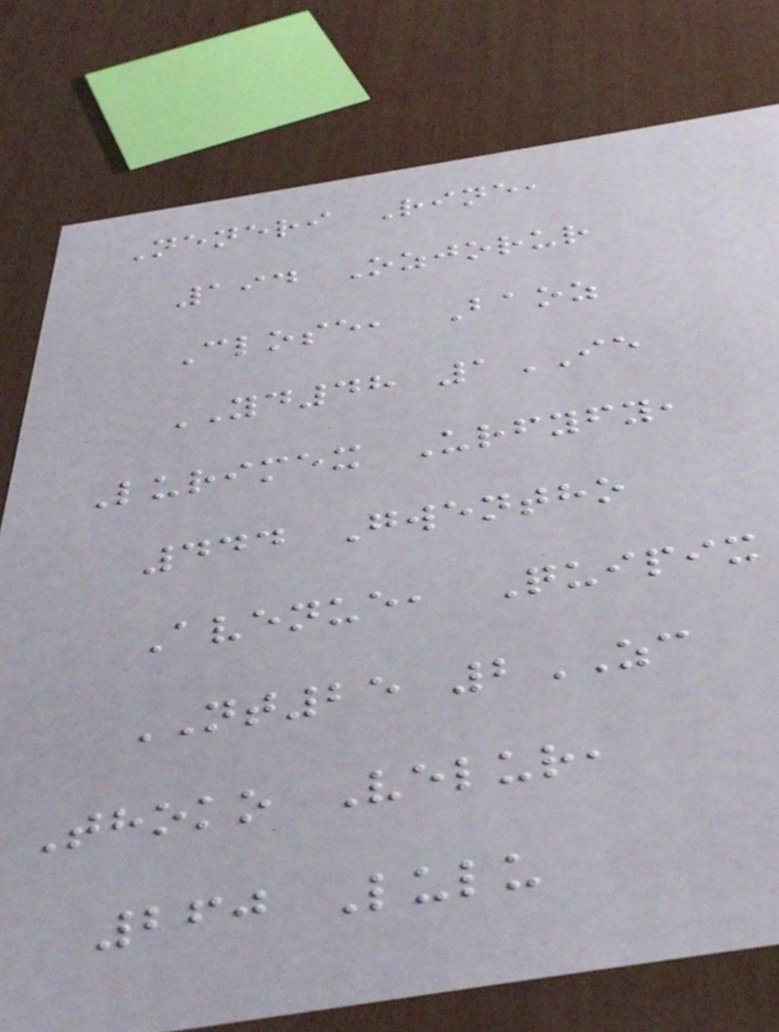Neneri Rine,
194 Ozjorur
Close, Baoz
YD48 1IE
Lurimex Urfyfy,
444 Gwentho
Avenue, Quipix
NT25 2ZC
Thoko Velur,
260 Lulu
